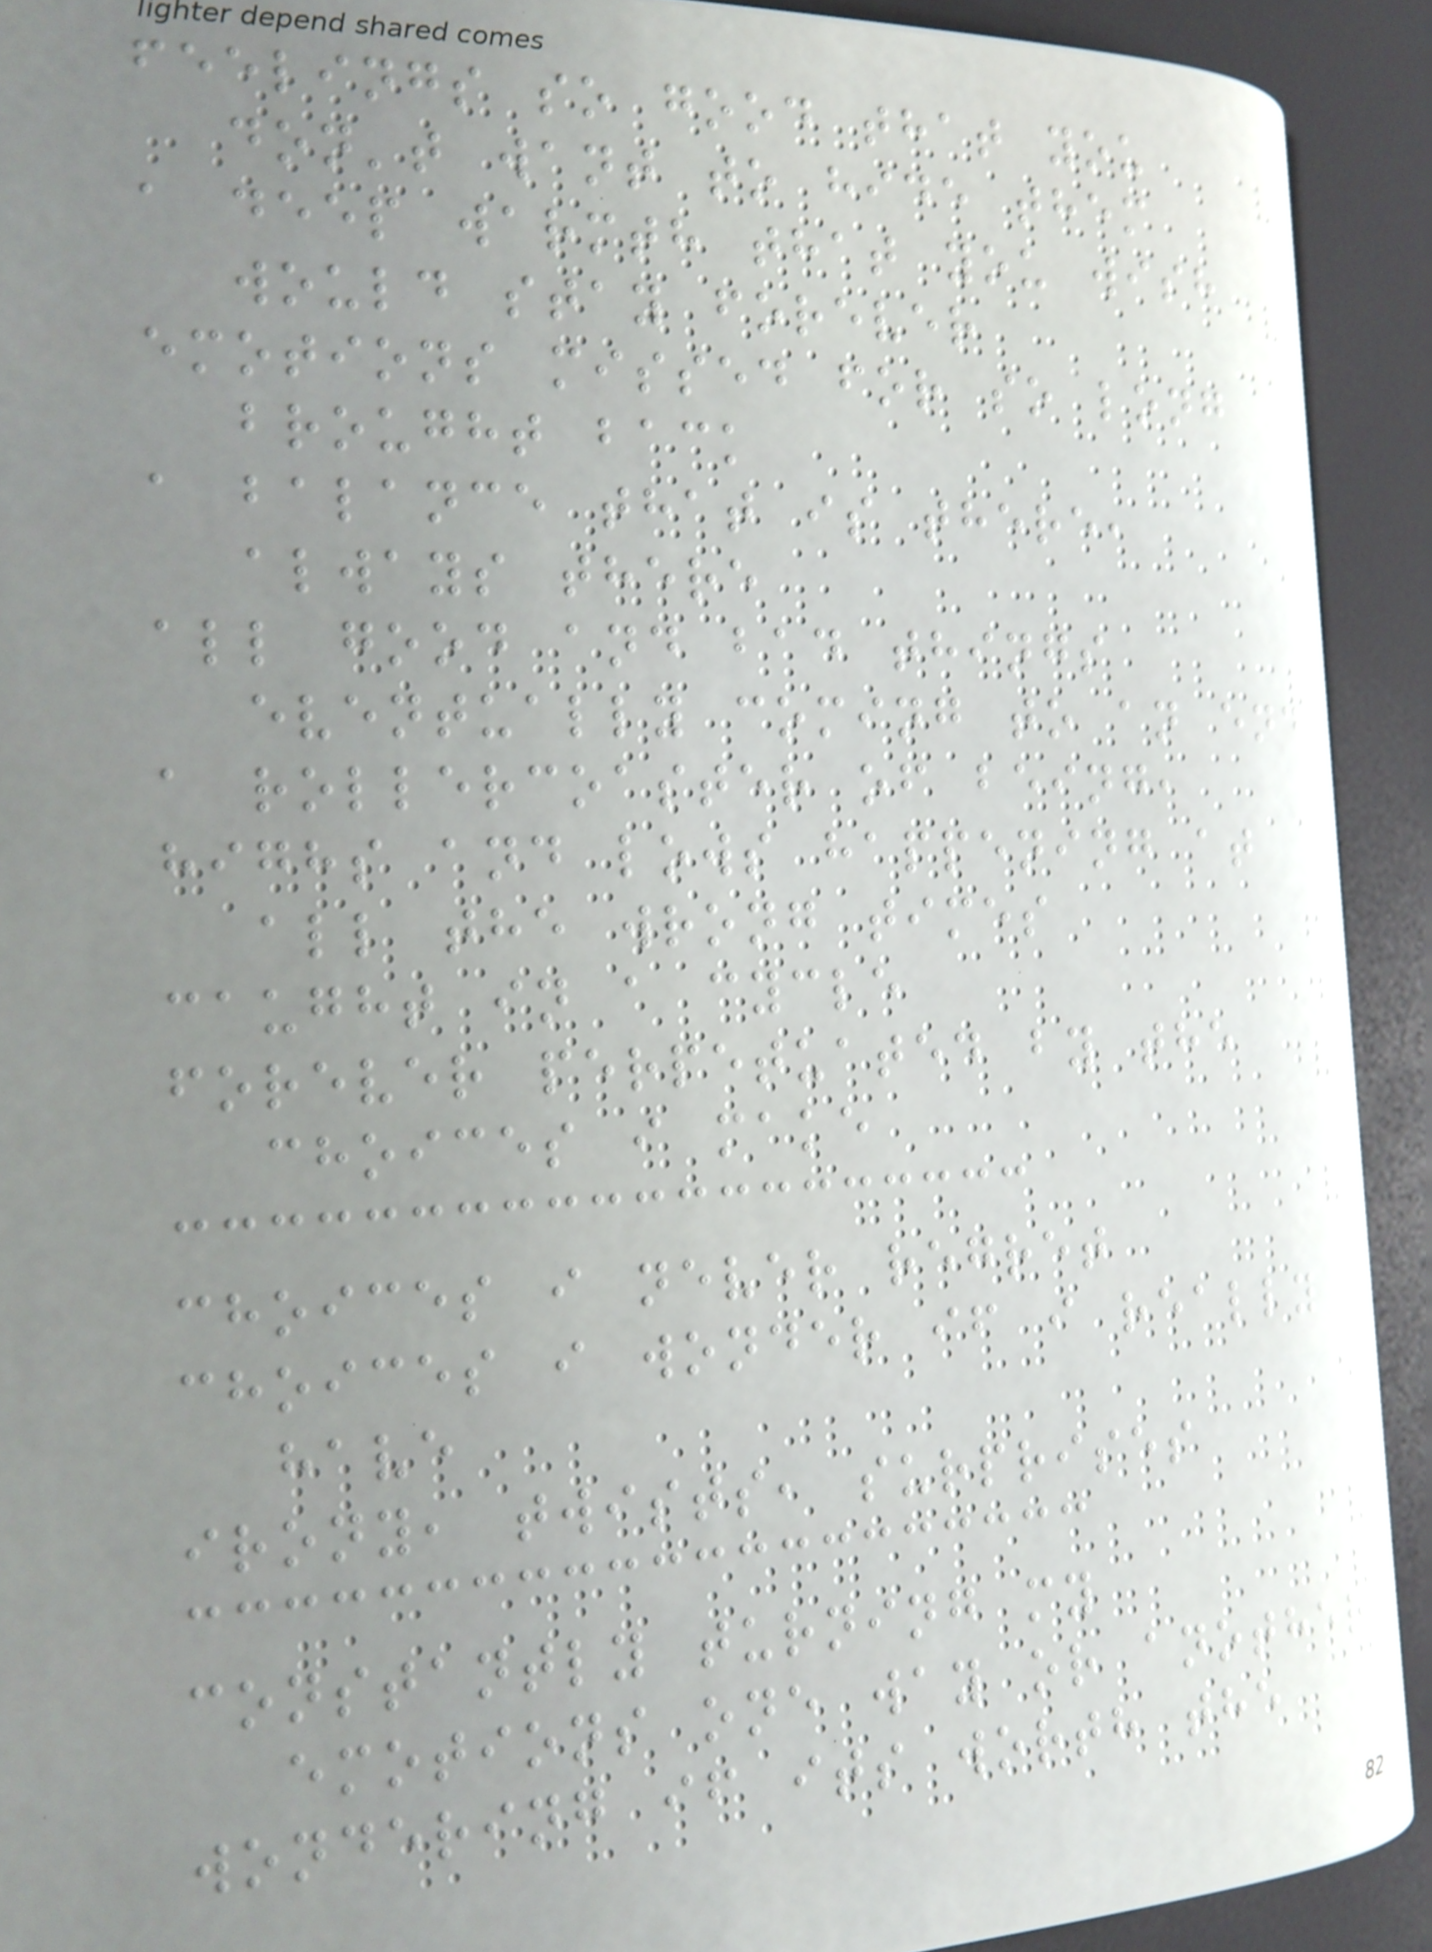feelings so good that you
don't want to hide them
a deep warmth that you wish
would stay forever
emotions missed for so long
brought back
a balance that is there,
always there
all good and bad things
eventually coming to an end
a rollercoaster of being,
highs and lows happening at
all the wrong times
caught in a cycle
forever perpetuated by the
choices i make
choices i never regret
choices i wonder if i really
have
irony, twists, surprises
constantly turning my
emotions one way or another
wondering if its worth the
